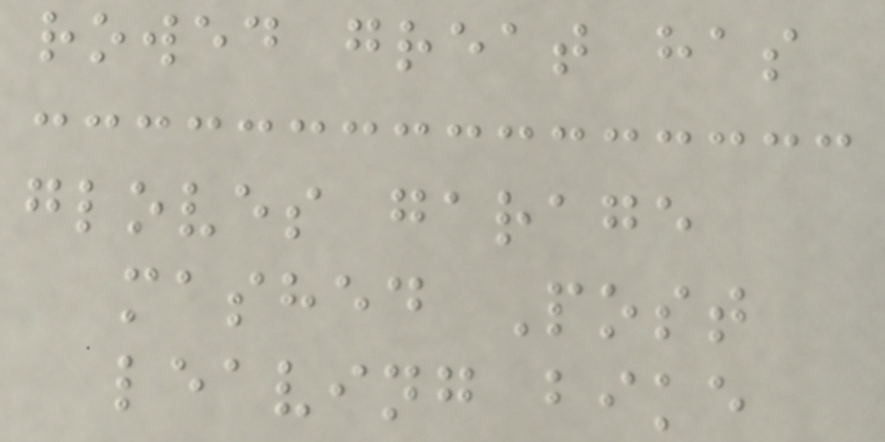rowed great has
gloves garage
mashed Post
leaving bike
